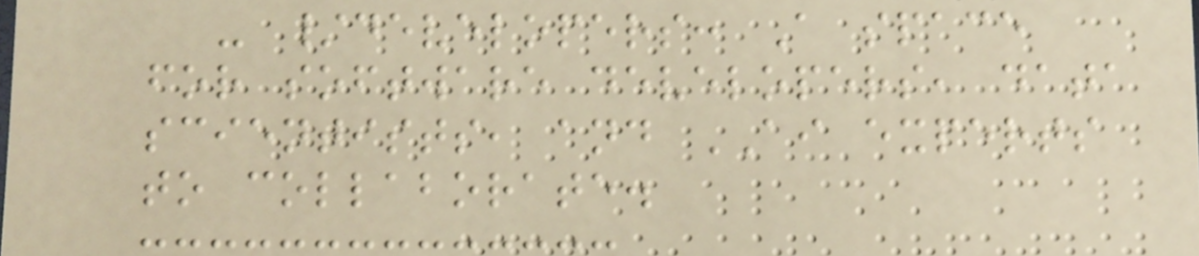- /developers: A space
for software developers, data
scientists, and AI experts
to collaborate.
